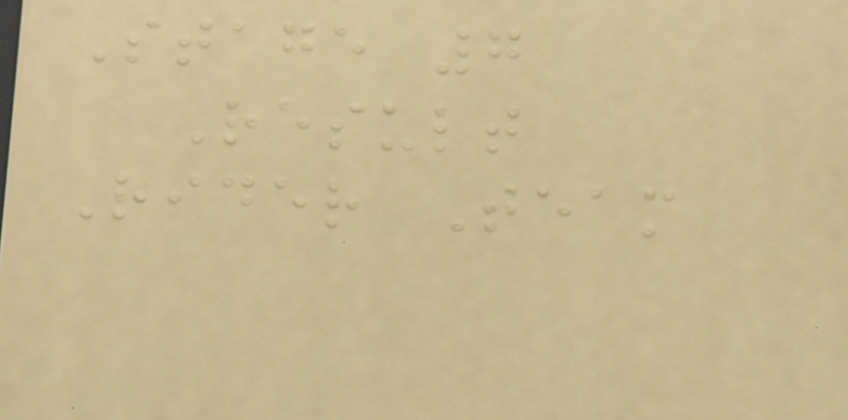Stage 7
Result
Rider Team
